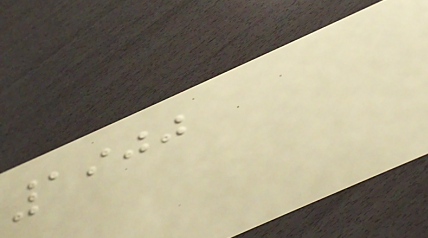1900
